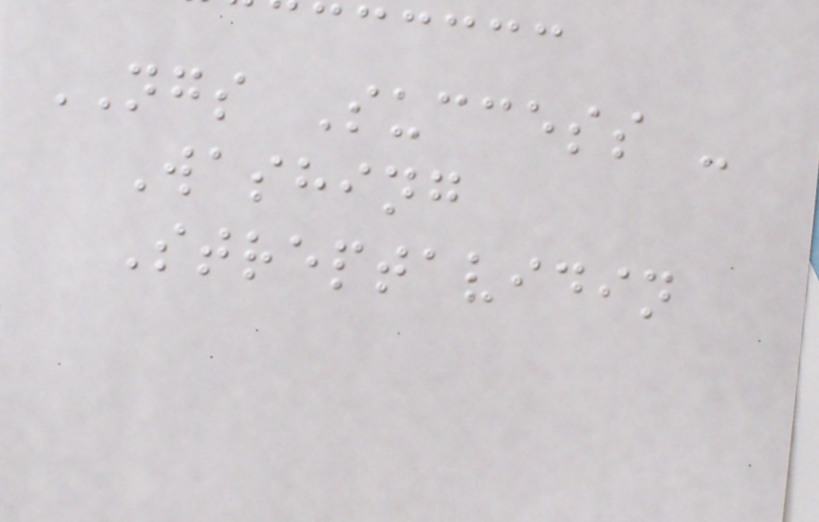NGS Success -
Washing
Streptavidin
